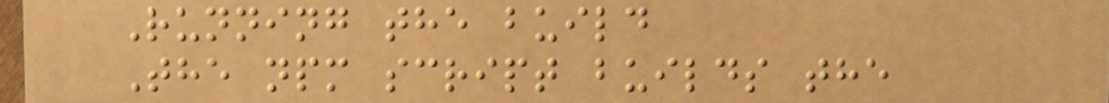Running the build
The npm script builds the
